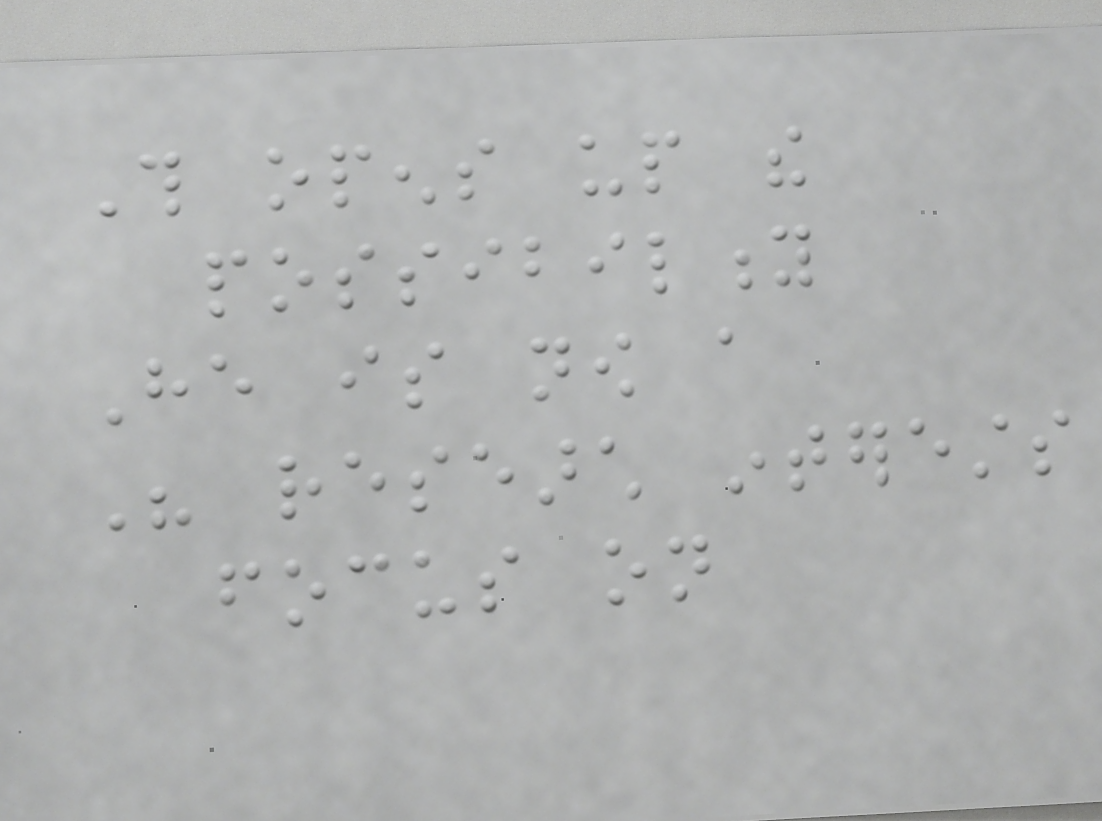This opens up the
possibility
He is now a
His research interests
focus on
